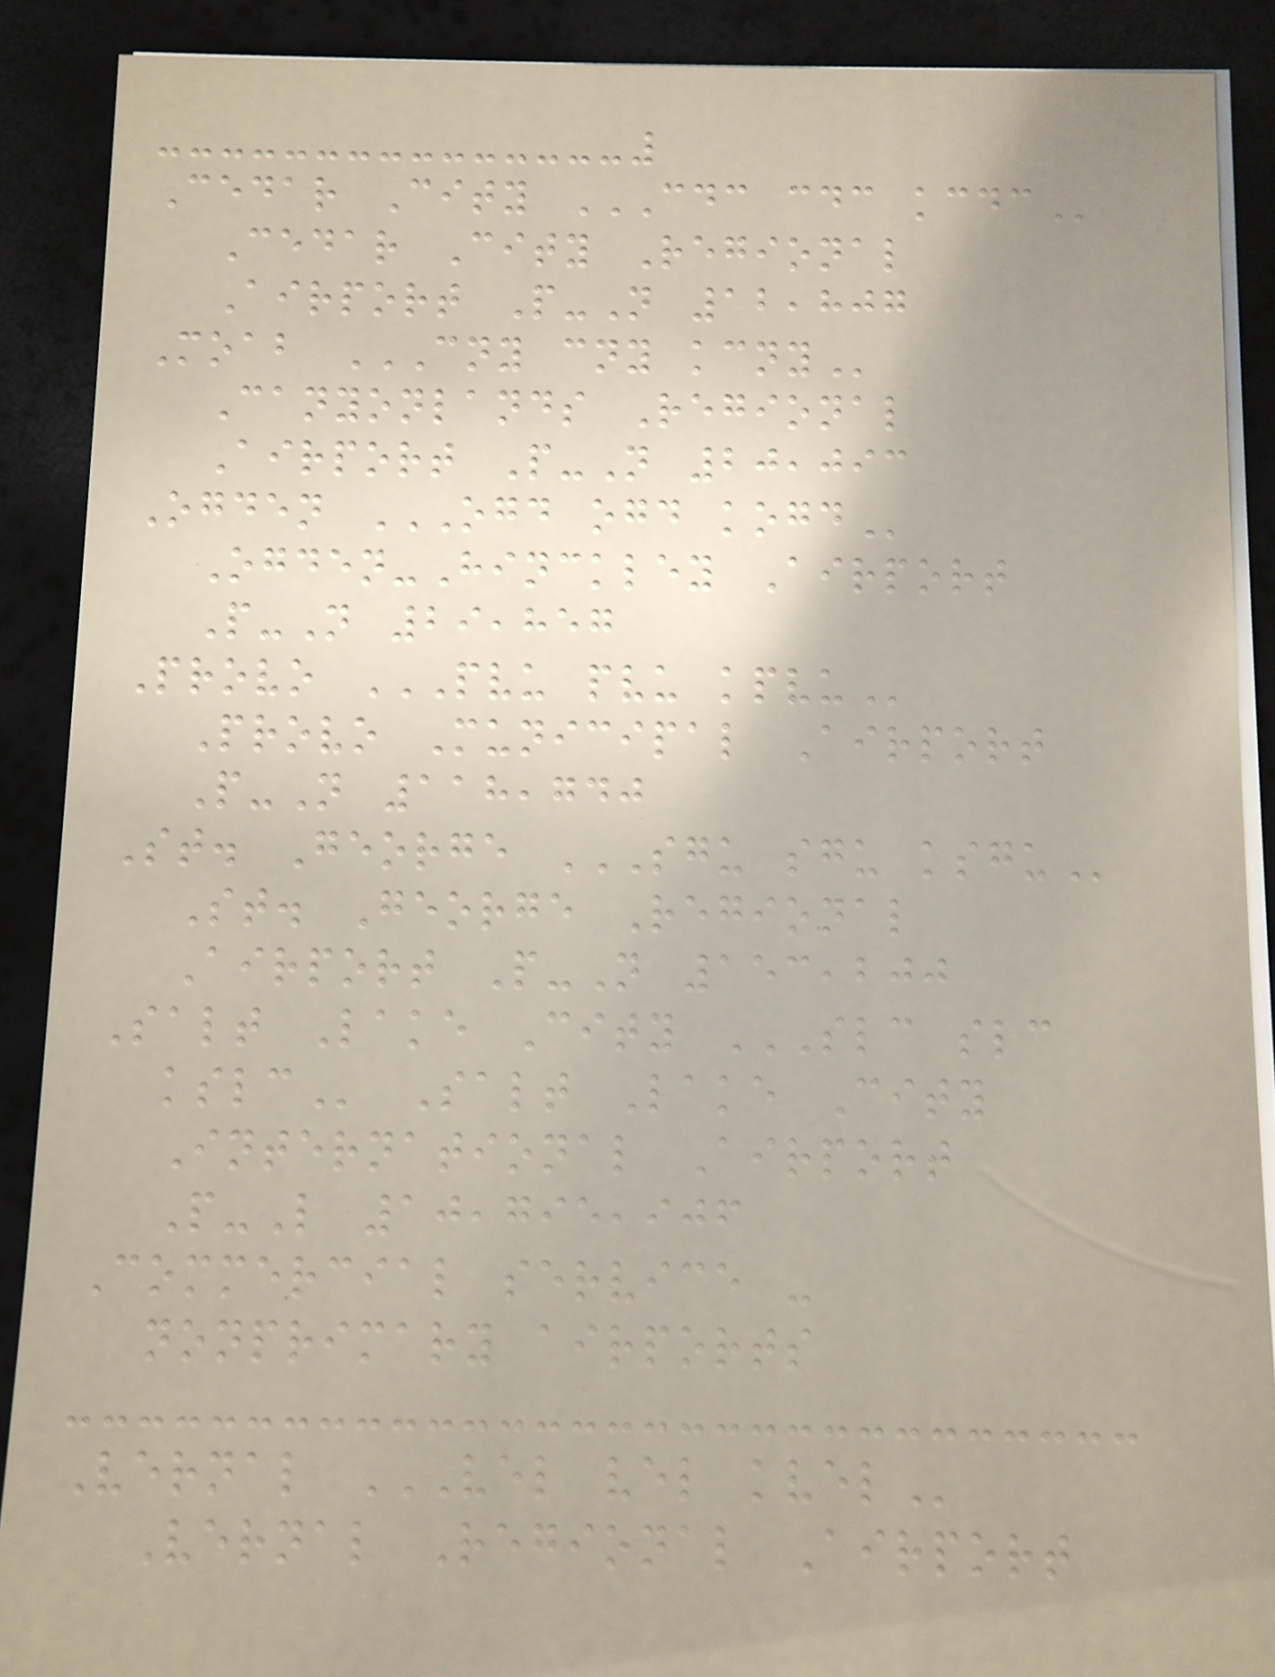Cedar City CDC CDC KCDC
Cedar City Regional
Airport P-N 12,807
Moab CNY CNY KCNY
Canyonlands Regional
Airport P-N 20,093
Ogden OGD OGD KOGD
Ogden-Hinckley Airport
P-N 29,857
Provo PVU PVU KPVU
Provo Municipal Airport
P-N 118,740
St. George SGU SGU KSGU
St. George Regional
Airport P-N 153,200
Salt Lake City SLC SLC
KSLC Salt Lake City
International Airport
P-L 10,795,906
Commercial service -
nonprimary airports
Vernal VEL VEL KVEL
Vernal Regional Airport
